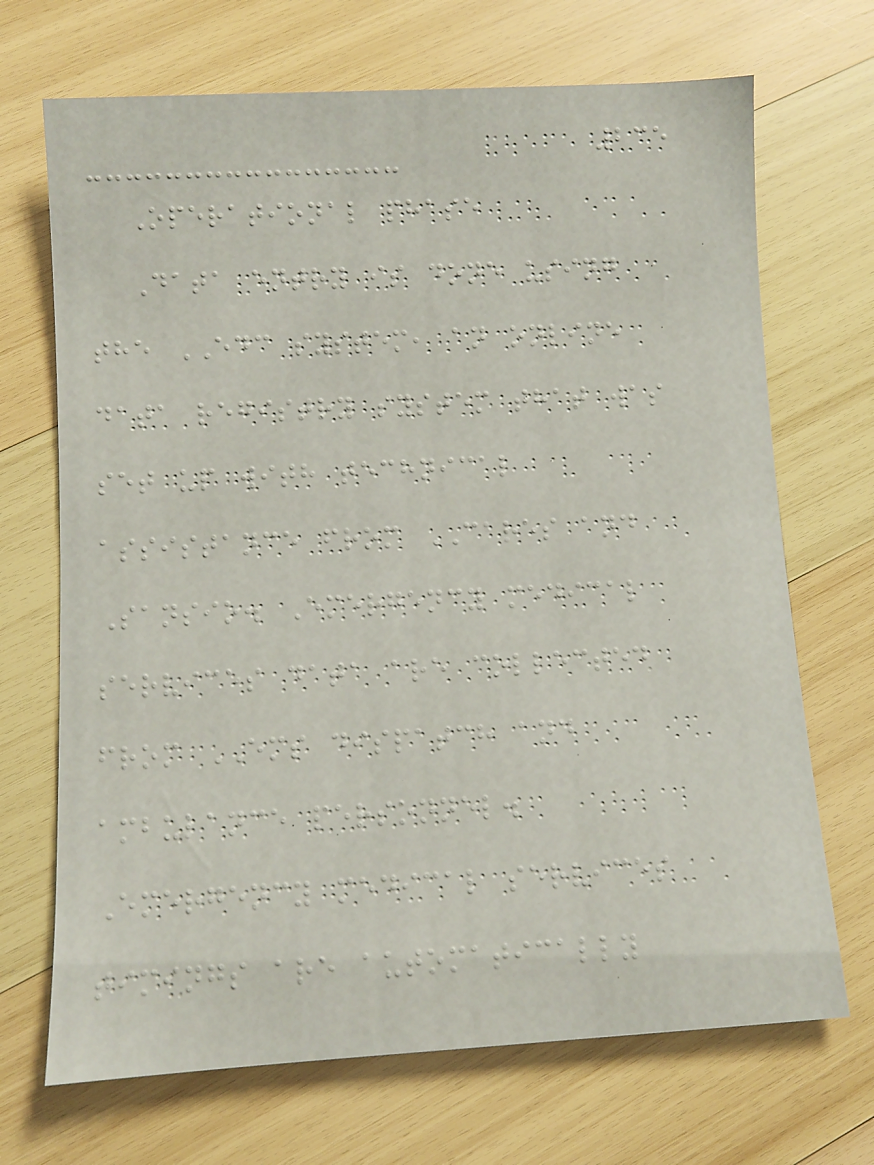235
Operational phase
Data entry is done using
the EDC system, an online
data registry system that was
set up with technical
assistance from CARES and
Sansio. Emergency medical
services data are collected
from EMS dispatch and
ambulance personnel.
Emergency medical services
timings are automatically
